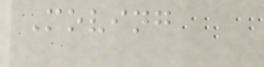Moving
